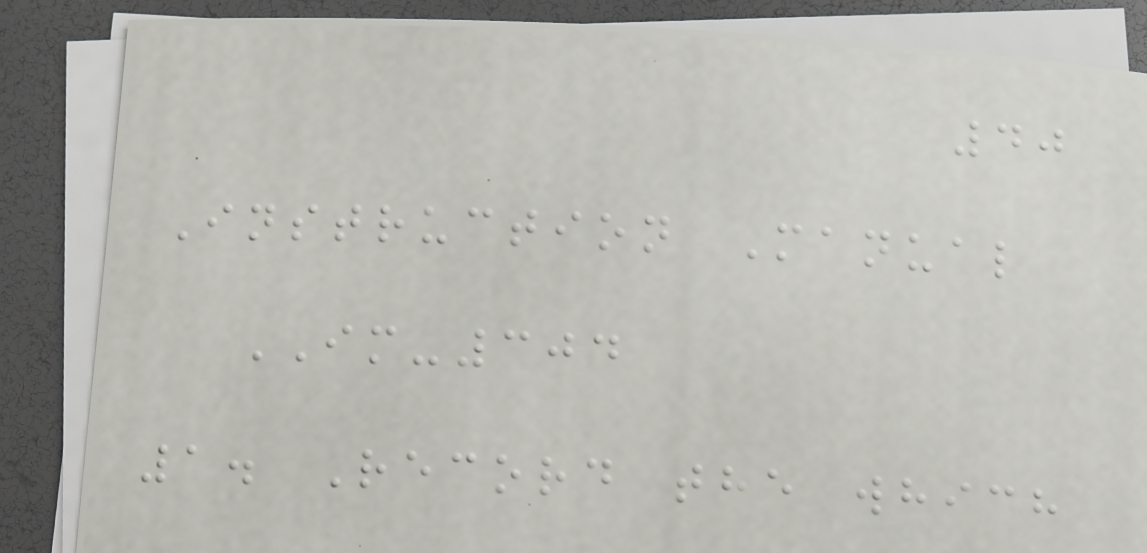40
Instruction Manual
IM-304
1. Record the which
